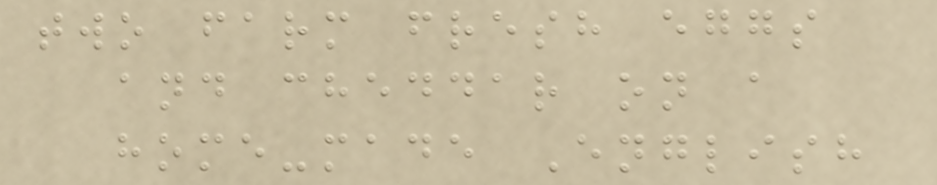two farm fresh eggs
and cheddar on a
home-made English
